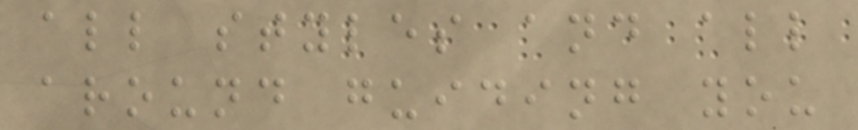all styles and all
around guiding you
